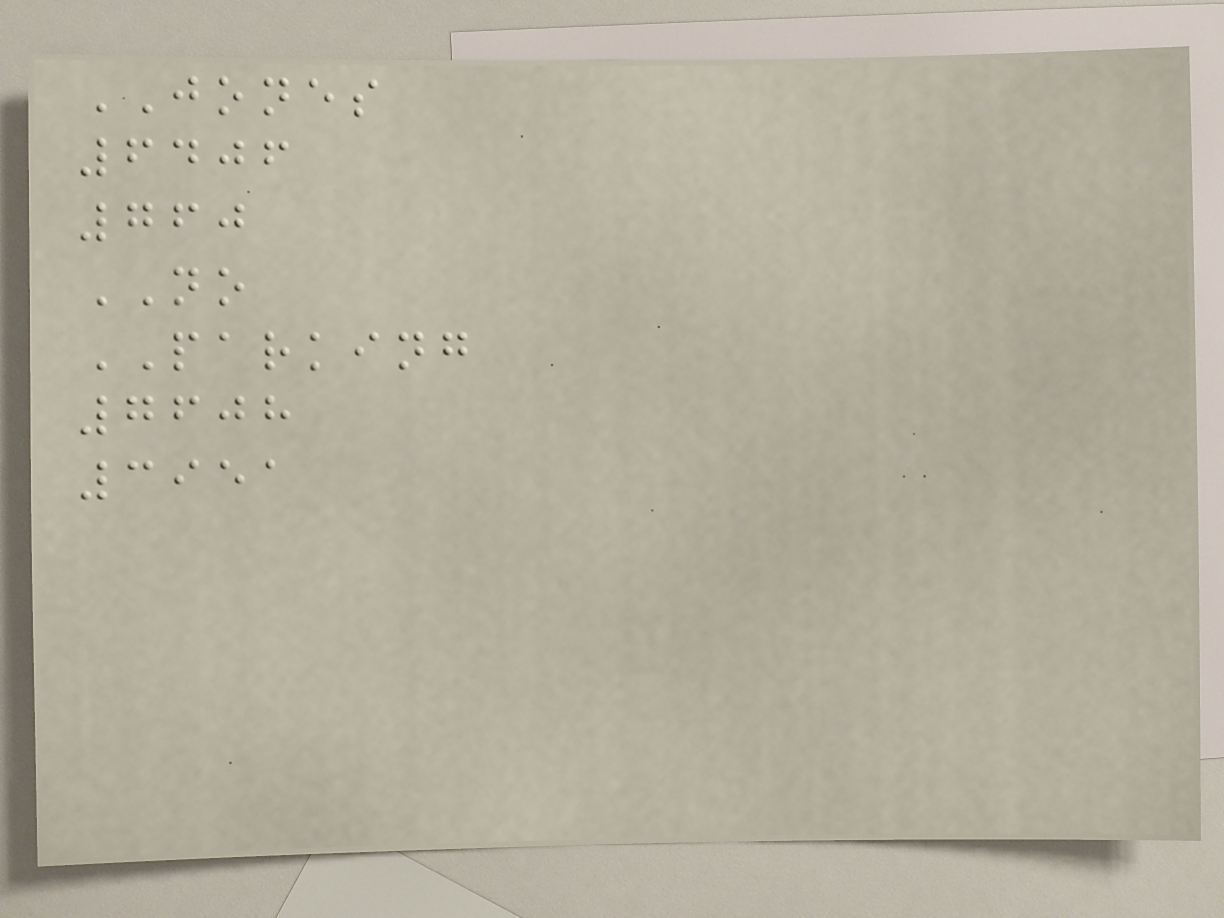JONES
6406
760
NO
PARKING
7608
3951
